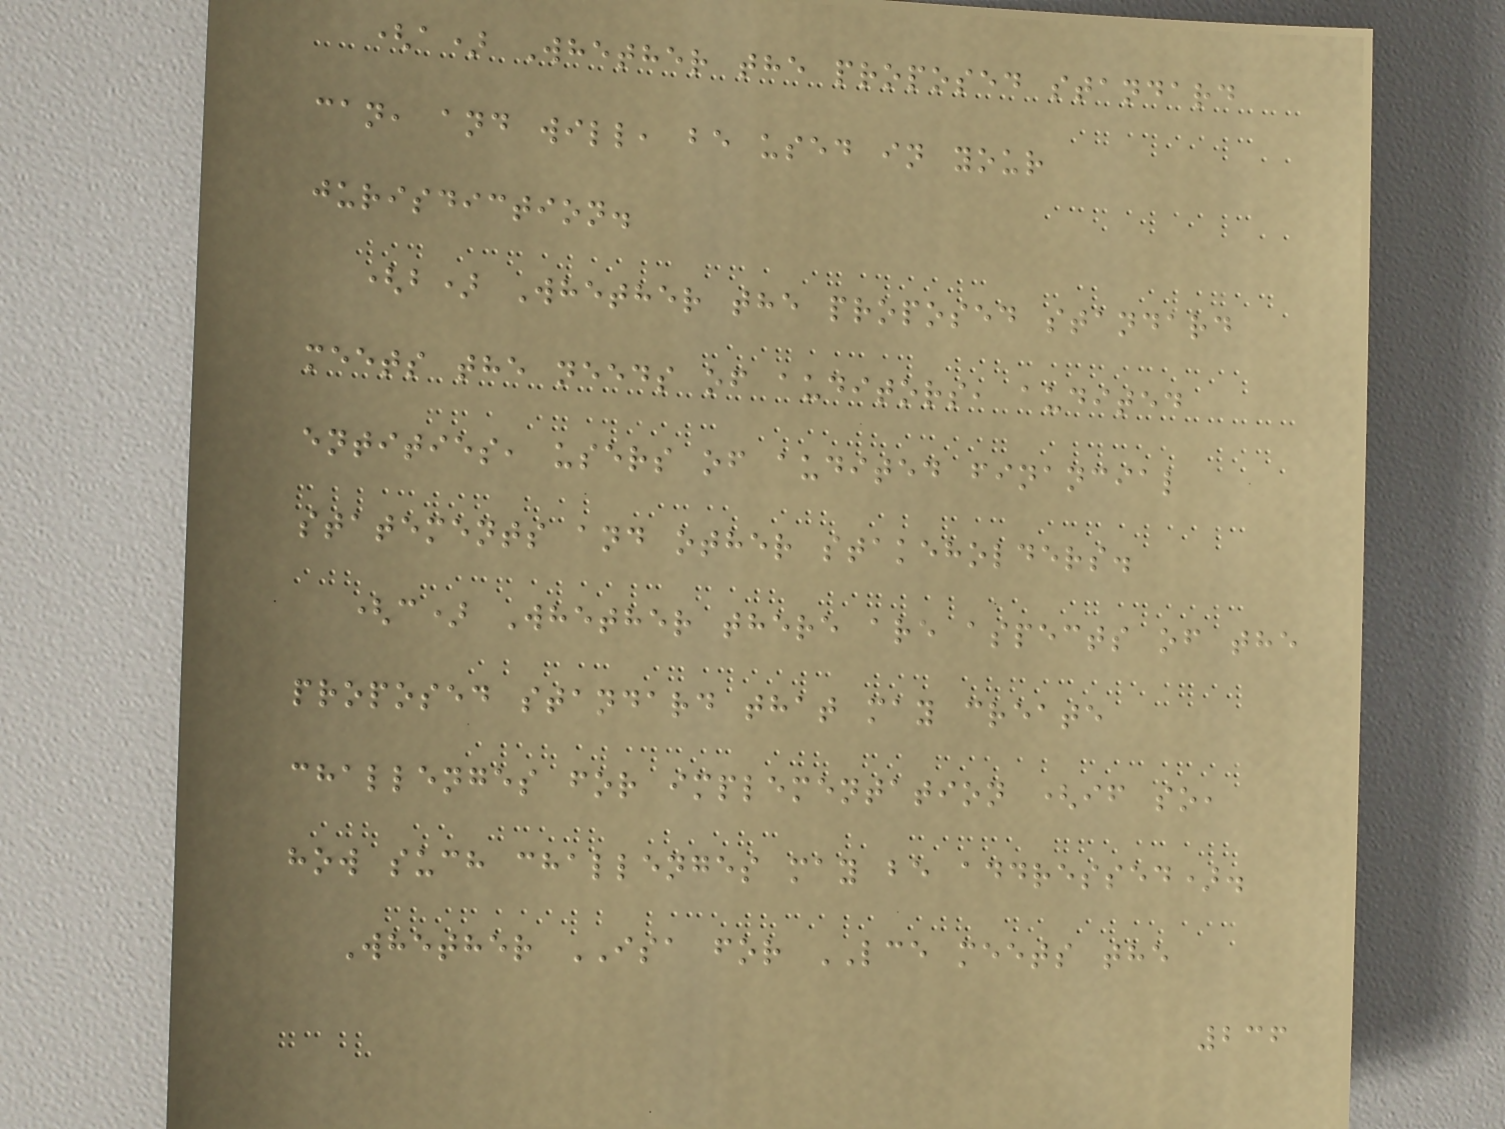(a) Whether the proposed standard
can, and will, be used in your
jurisdiction.
(b) Whether the proposed standard
meets the needs of auditors, audited
entities, users of audited financial
statements and other stakeholders.
(c) Whether there are aspects of the
proposed standard that may create
challenges for implementation (if so,
how such challenges may be addressed).
Whether ISA for LCE meets the
236
